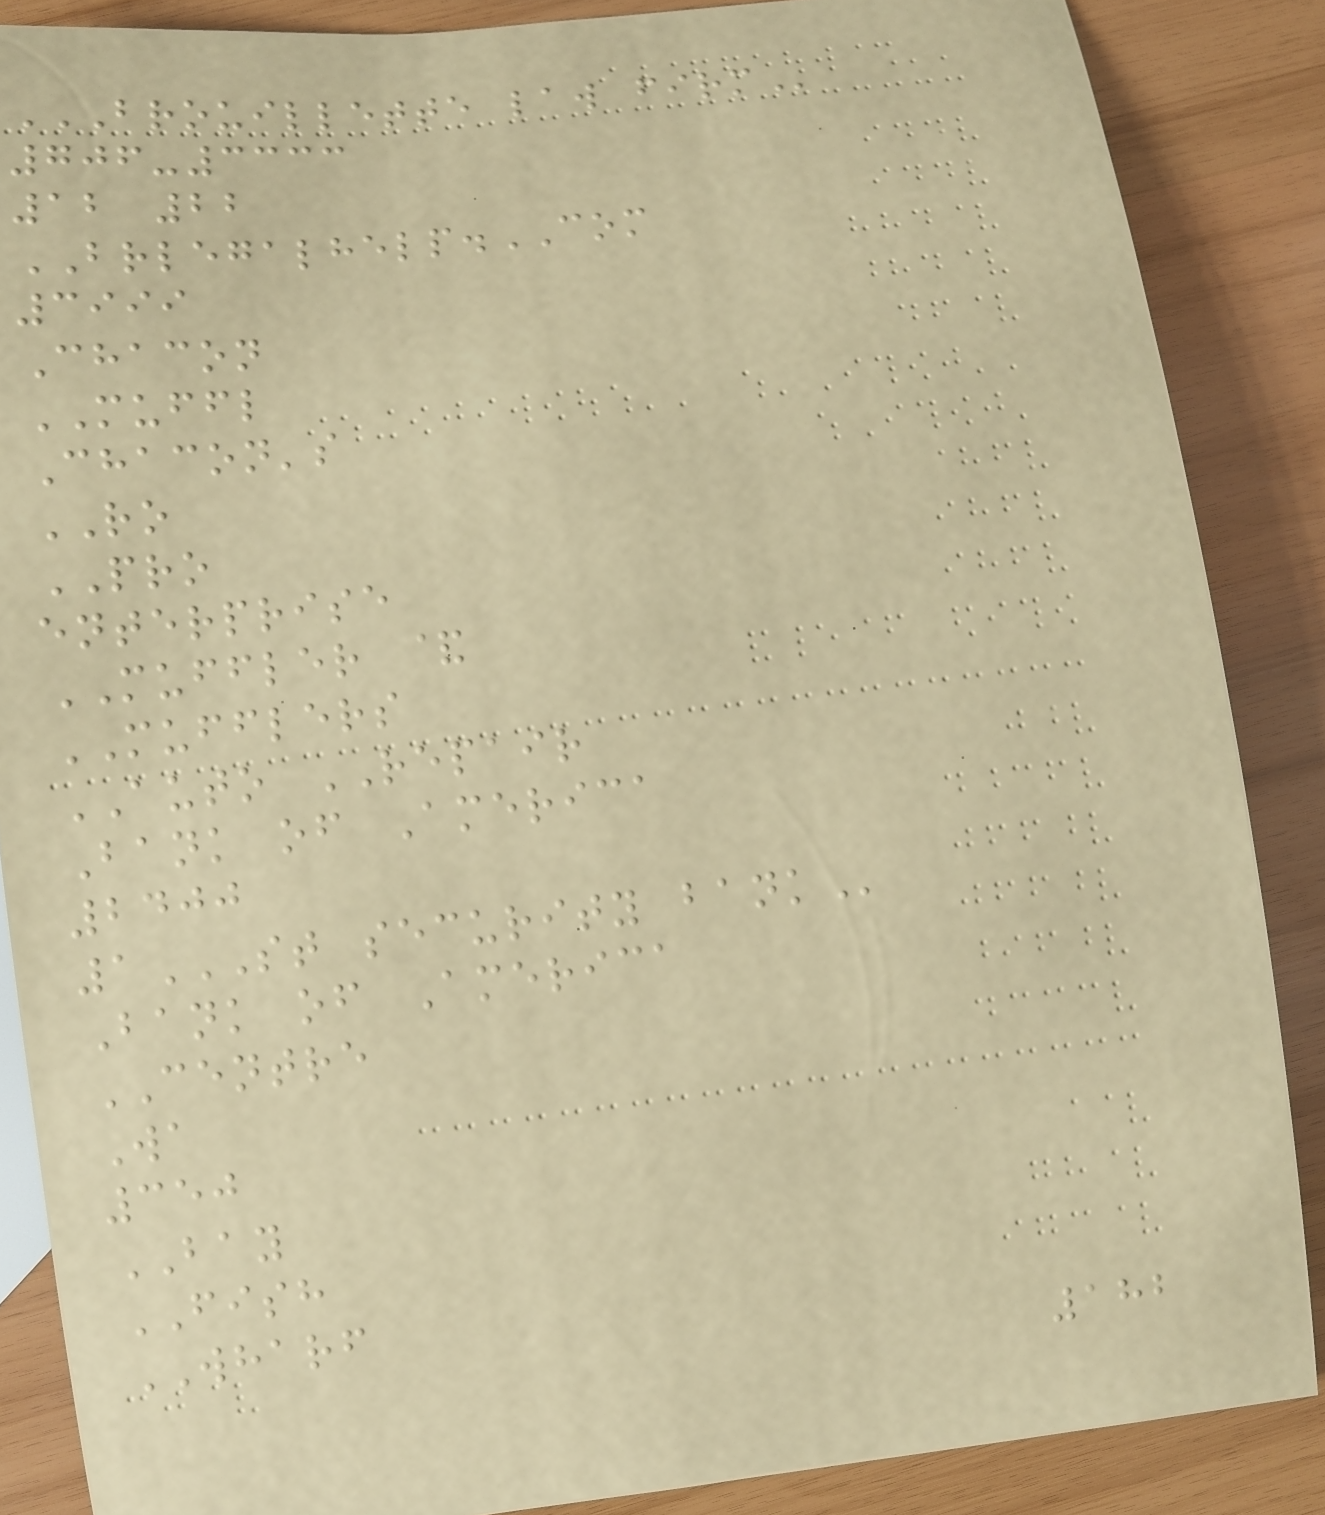BROUILLETTE LAW FIRM
706-3333
12 22
BRLEGALHELP.COM
3999
Chacon
MUFFL
Chacon's
RO
PRO
enterprise
MUFFLER &
MUFFLERS
AUTO REPAIR
Bank of America
2400
1ST SECURITY BANK
Bank of America
CENTRE
Wa
350
BAY
FISH
WHARF
182
